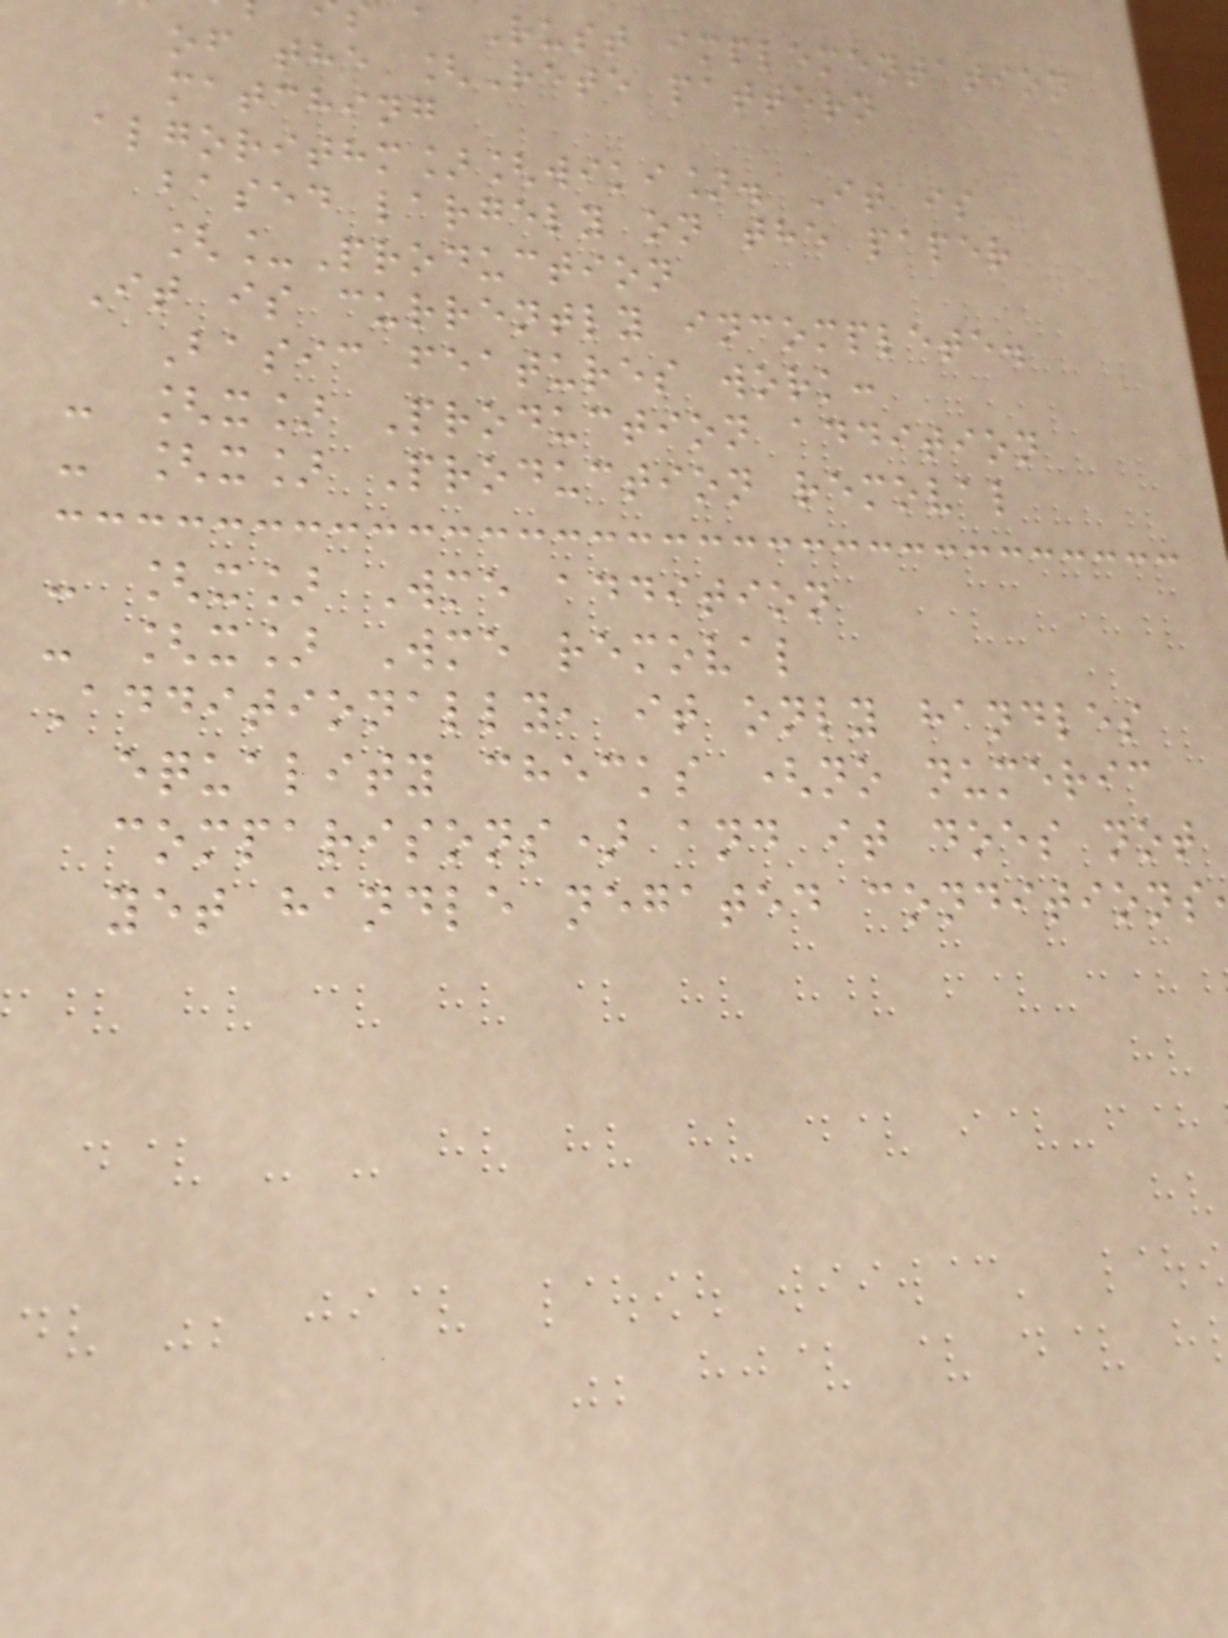a Rust implementation
of the [Rete pattern
matching
algorithm][wiki]. It is
based largely on the paper
[_Production
It is currently incomplete.
Basic features work:
- [x] Production addition
- [x] Production removal
- [x] Wme addition
- [x] Wme removal
Additionally, it only handles
equality checks (no numeric
comparisons) and it does not
yet handle negated conditions
